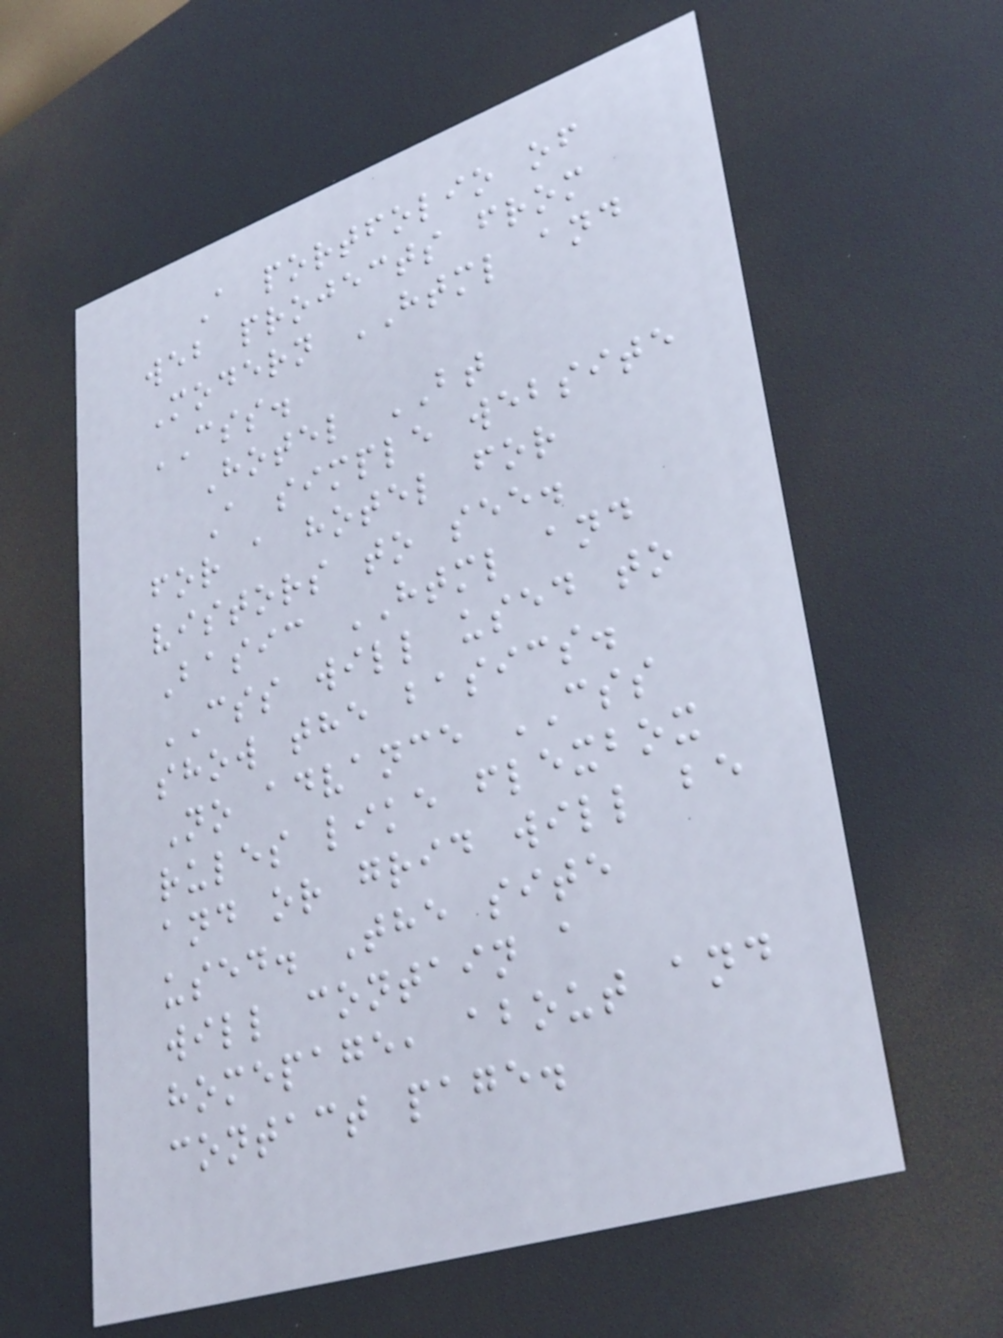A portfolio of
web projects from
Modern HTML and
CSS.
Hotel BT
A simple website
for a hotel for
vistors to see.
Basic HTML and
CSS will used to
show the basics.
No advance CSS
rules like flexbox
and or grid will be
used. The site
will contain a
homepage, about and
contact page.
